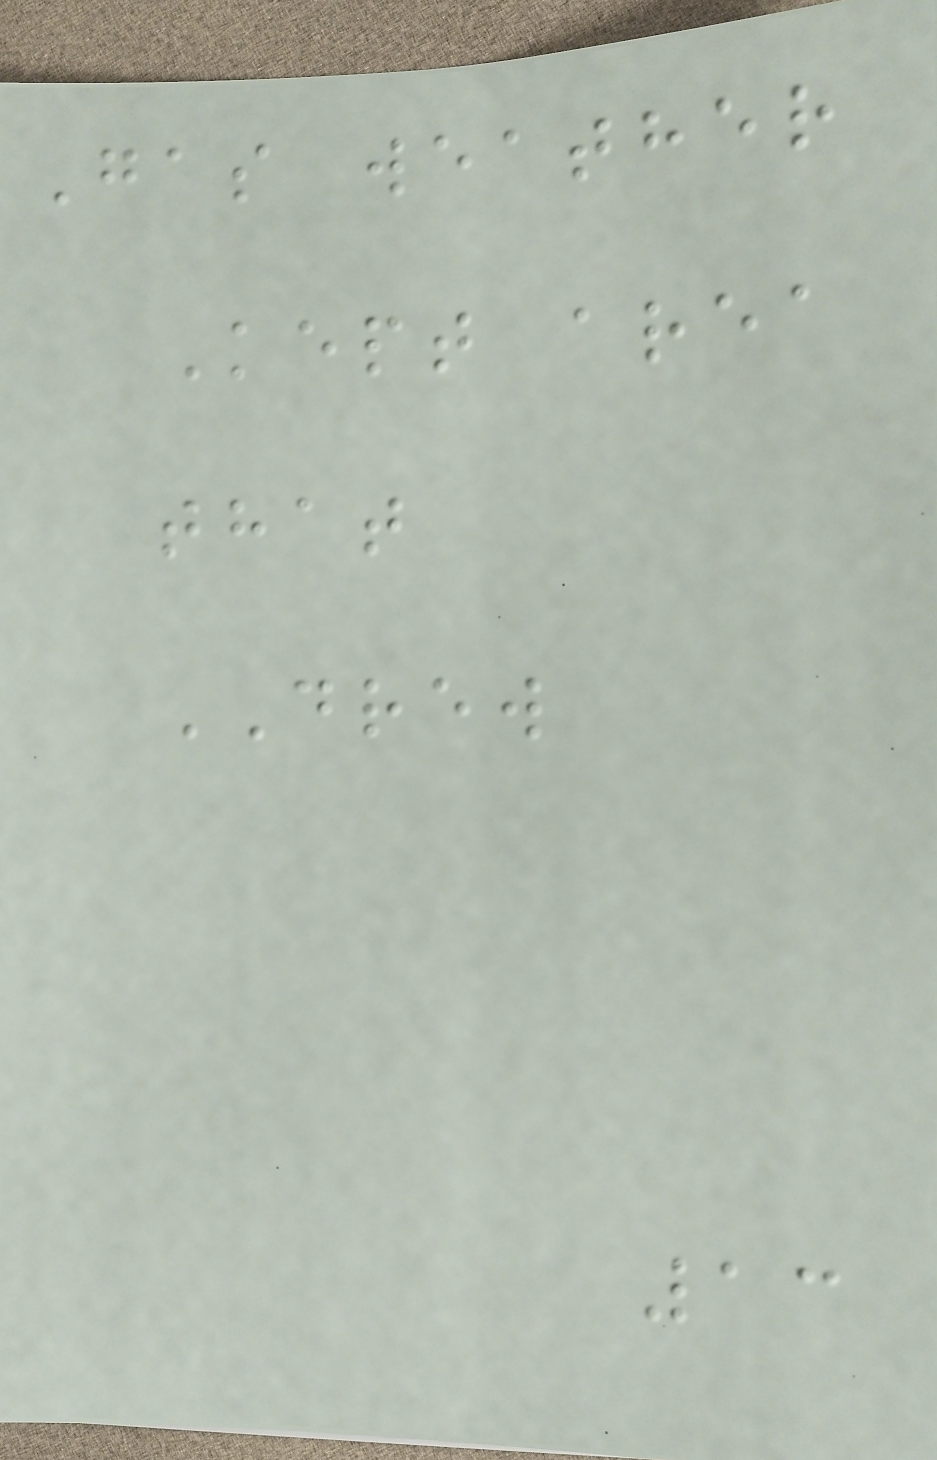Gas weather
Kept area
that
DREW
13
